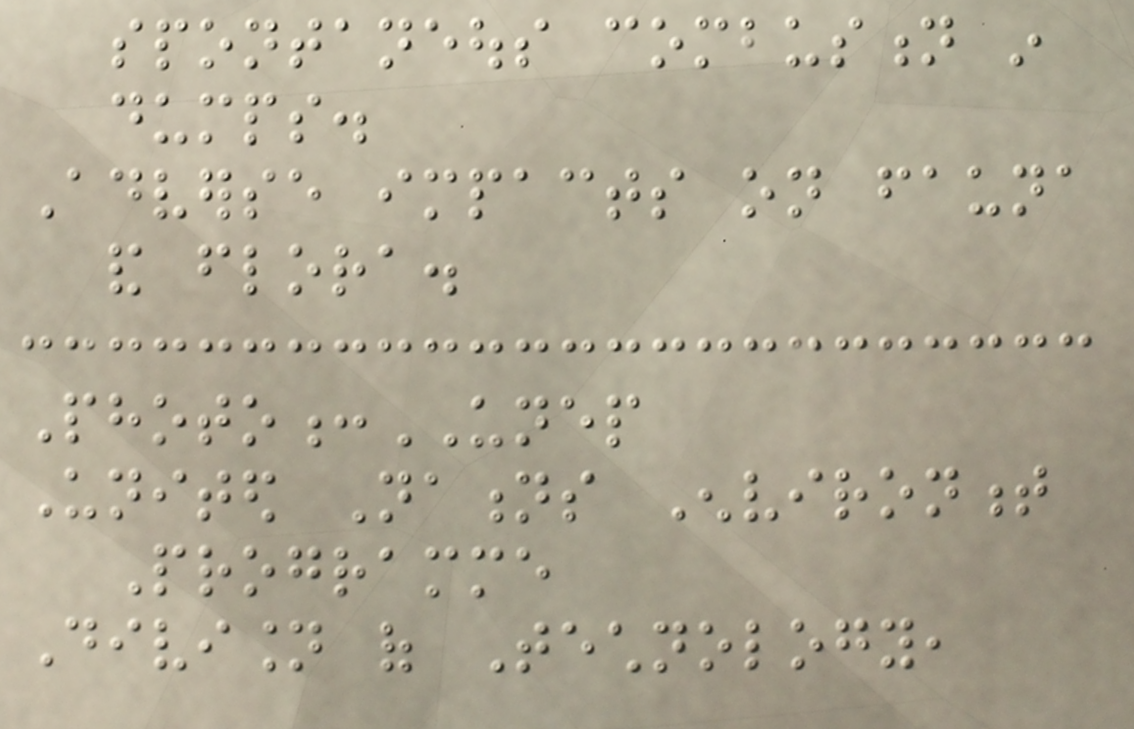spontaneous combustion in
dumps.
Adverse impacts on fauna
and flora.
Photo:UNEP
United Nations Environment
Programme
Division of Technology,
